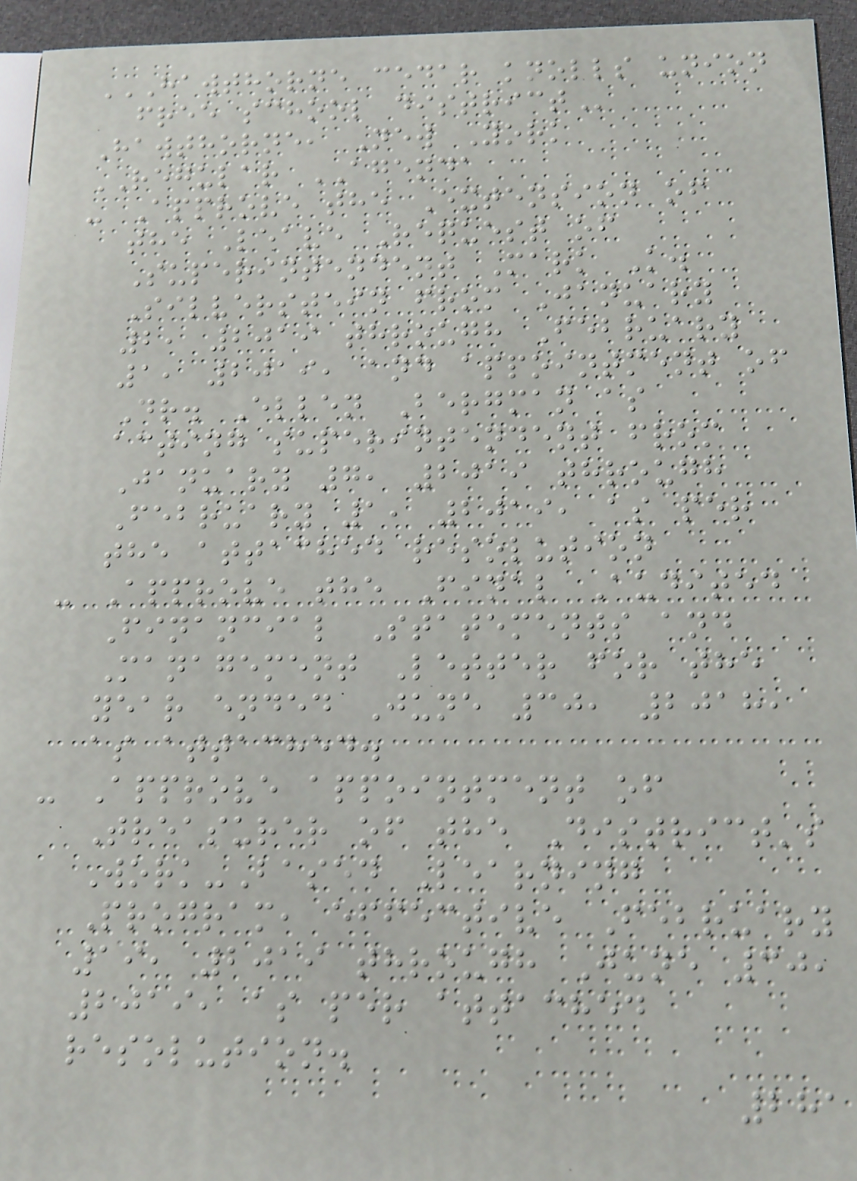HAWTHORNE CEDAR KNOLLS UNION
FREE SCHOOL DISTRICT
Hawthorne, New York
REGULAR AGENDA
- Approve the Extension of
the Leave Request of
Superintendent Mark K.
Silverstein from January
2, 2019 through February
1, 2019, and appointment of
Dr. Ellen Bergman as
acting superintendent from
January 7, 2019 through
February 1, 2019, as per
the attached resolution
- Approve the Final Audited
Financial Statements and
Management Letter for the
year ended June 30, 2018,
as attached.
- Approve appointment of
Treasurer of the District's
Work-Based Learning
Program, effective February
19, 2019 through June 30,
2019, as per attached
resolution.
281
